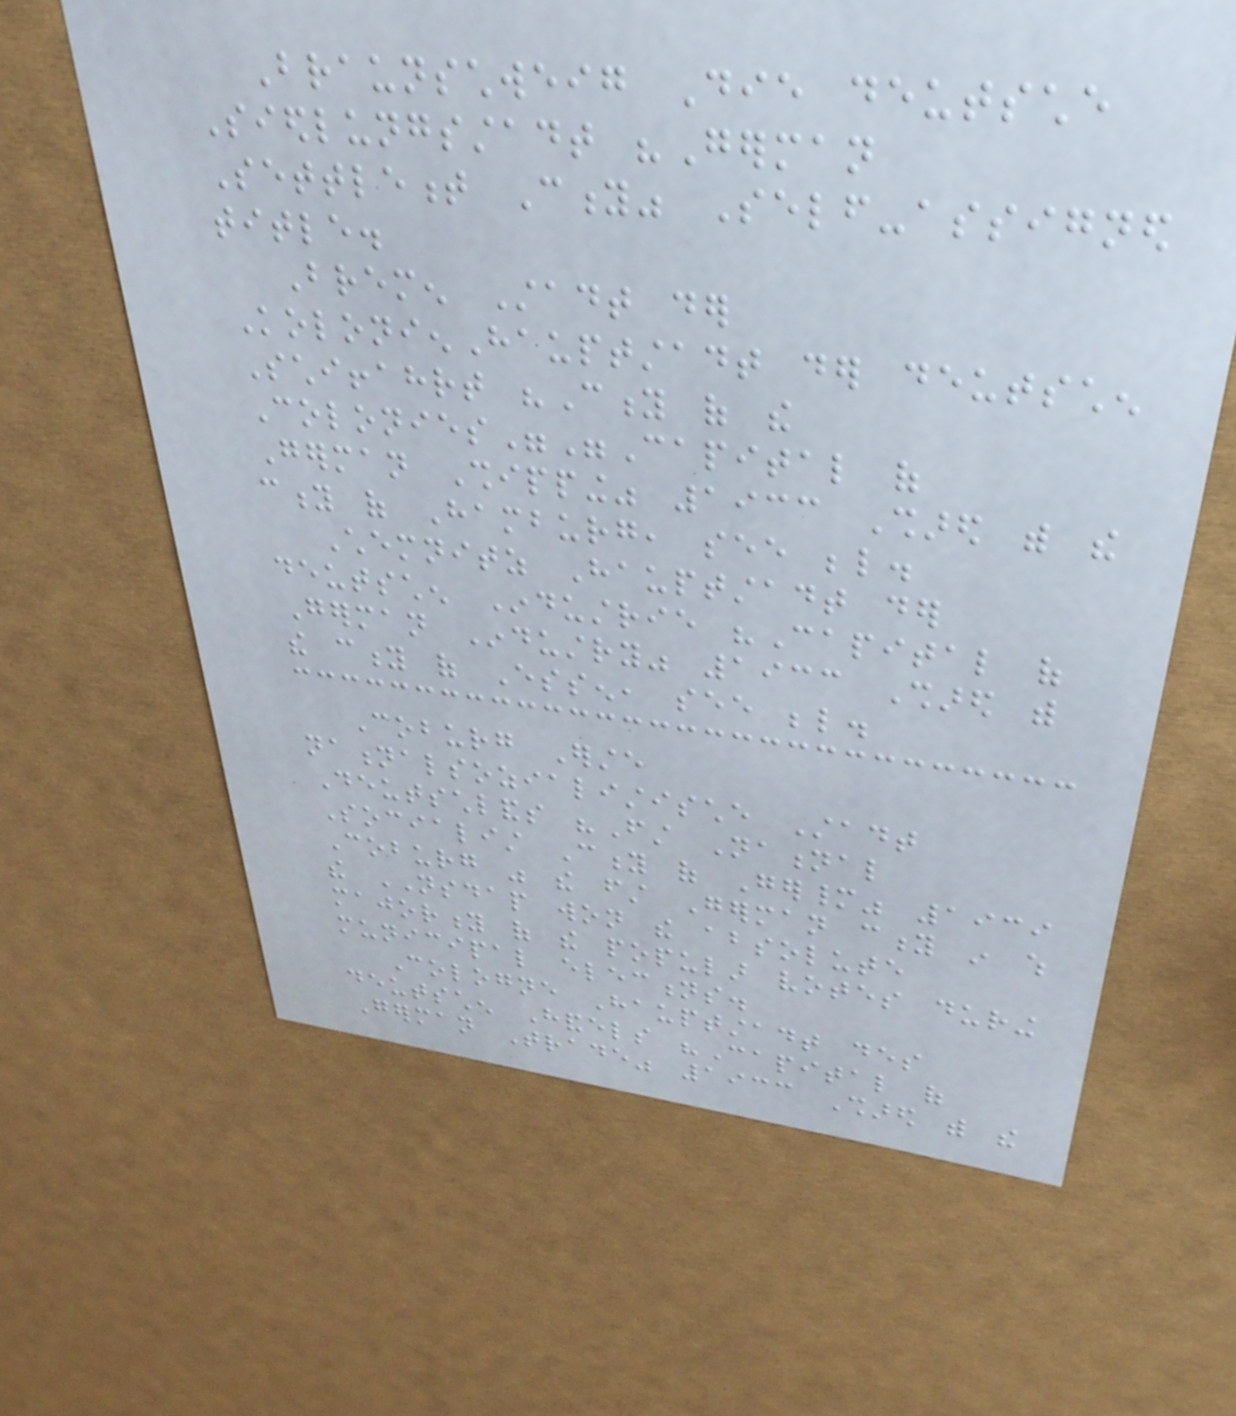Braunschweig Die deutsche
Siedlungsstadt "German
Settlement City" Self-assigned
title.
Bremen Stadt der
KolonienHauptstadt der deutschen
Schiffahrt "City of the
Colonies""Capital of
German Shipping" 1933 Shared with the
city of Hamburg, see below.
Chemnitz Hauptstadt der
deutschen Industrie "Capital of
German Industry" 1933 Shared with
the city of Essen, see below.
Coburg Erste
nationalsozialistische Stadt
Deutschlands "First National
Socialist City of Germany" 1939
Coburg was the first German city in which
the NSDAP won the absolute
majority of the popular votes during
municipal elections.
Cologne Hauptstadt des
deutschen Handels "Capital of
German Trade" 1933 Shared with the
